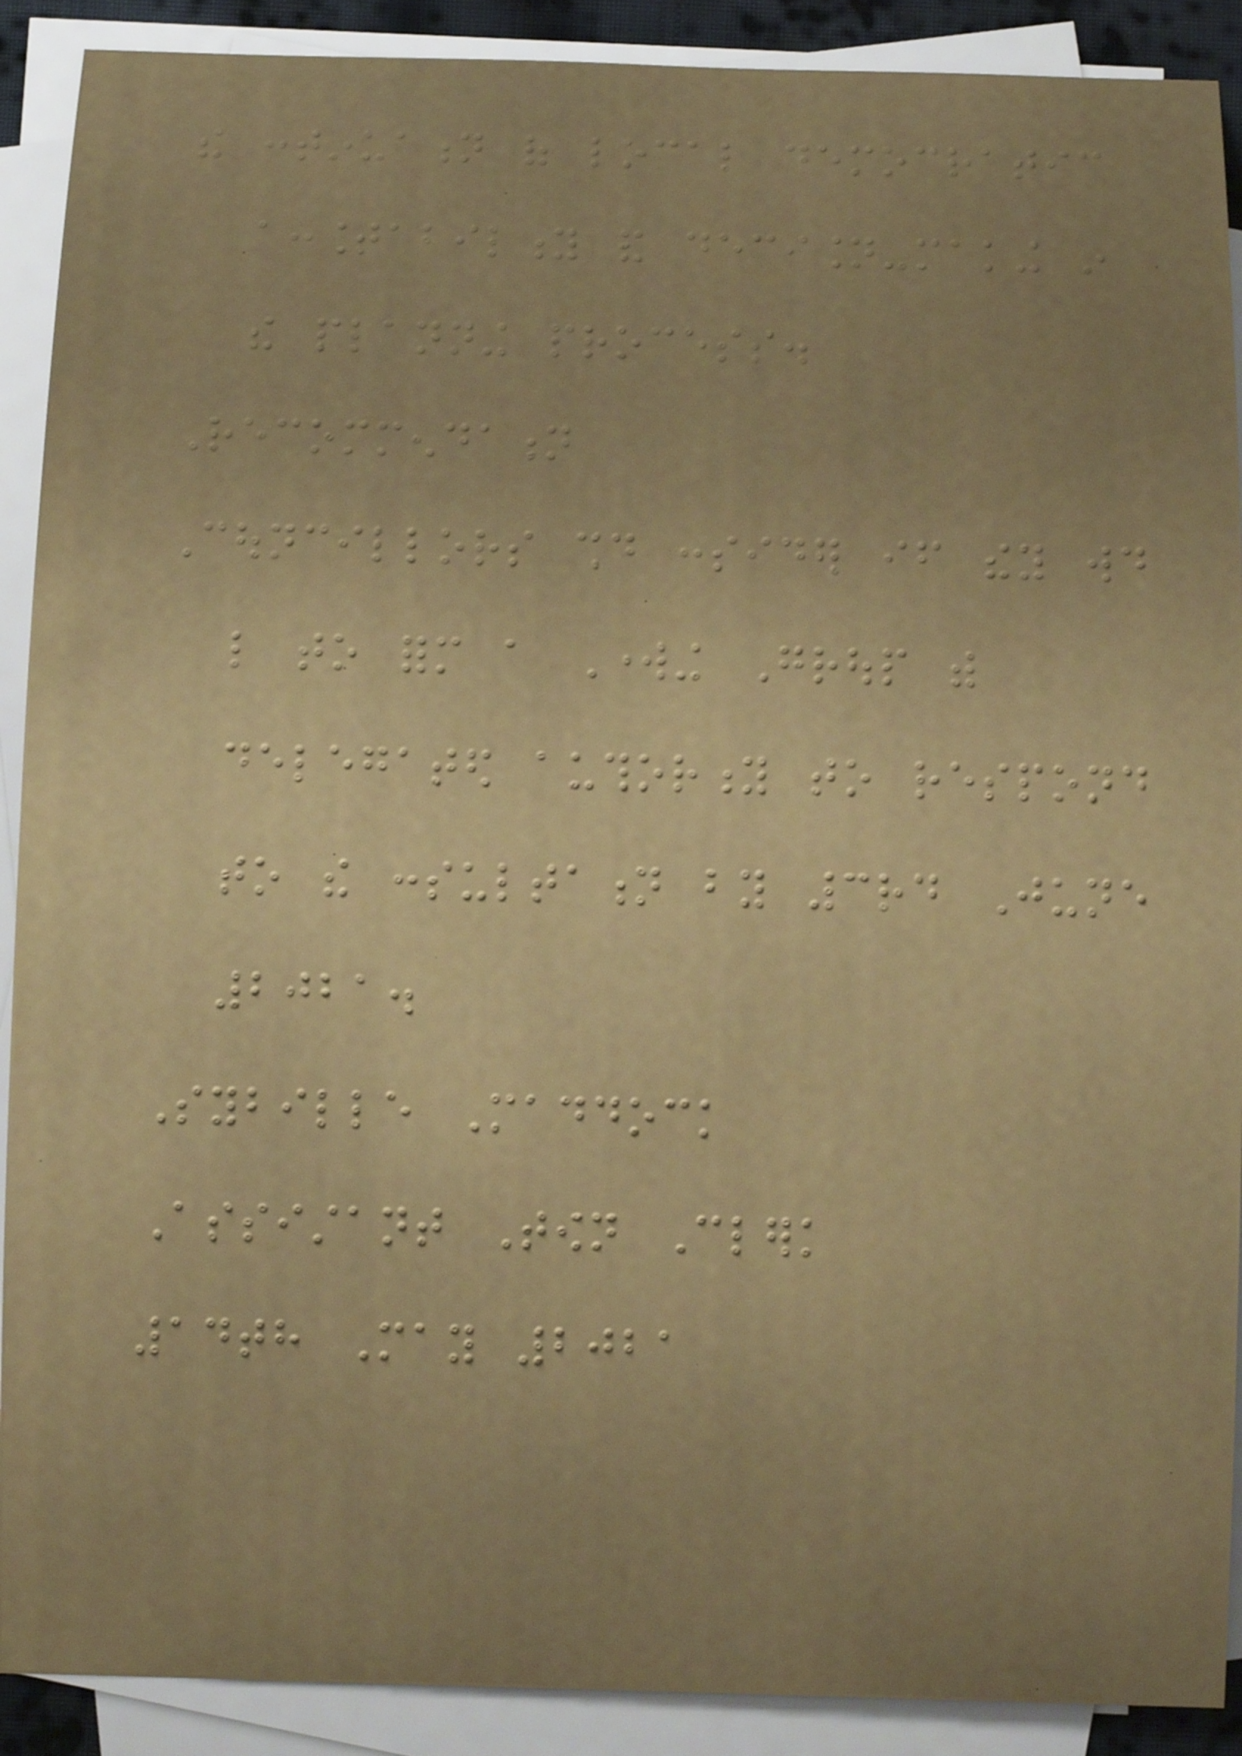the continuation of local democratic
accountability and decision-making in
the planning process.
Recommendation
Councillors should consider if they would
like to form a Working Group with
delegated authority to respond
to the consultation by 3rd June
2021.
Sybille Maddock
Assistant Town Clerk
14th May 2021
